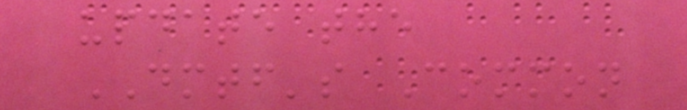update the
DMTF's Common
